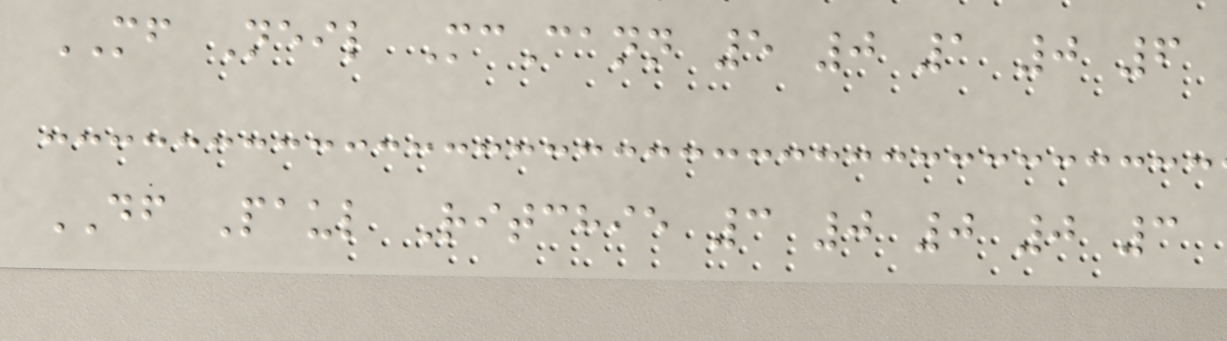MF Neil McCann 5 0 1 0 6
DF Paul Ritchie 3 0 0 0 3
